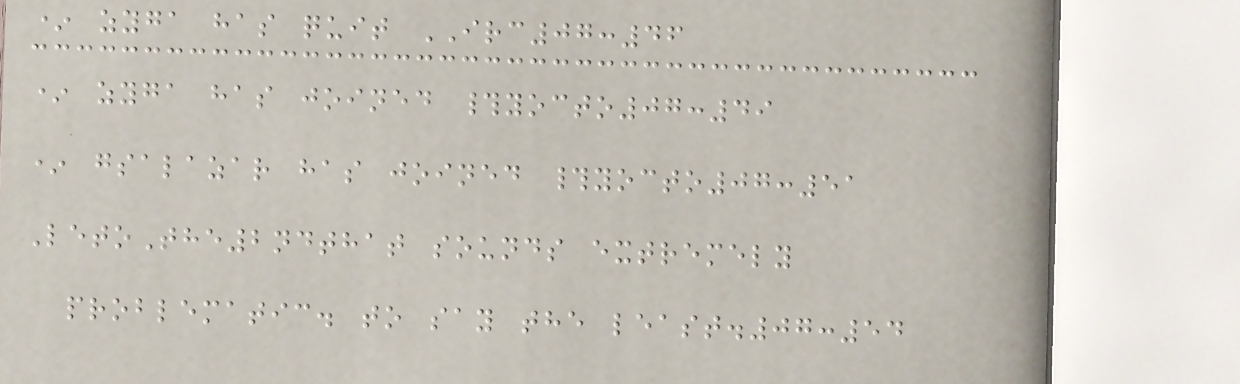* zyga has quit IRC07:46
* zyga has joined #yocto07:49
* gsalazar has joined #yocto07:51
LetoThe2ndthat sounds extremely
problematic. to say the least.07:54
